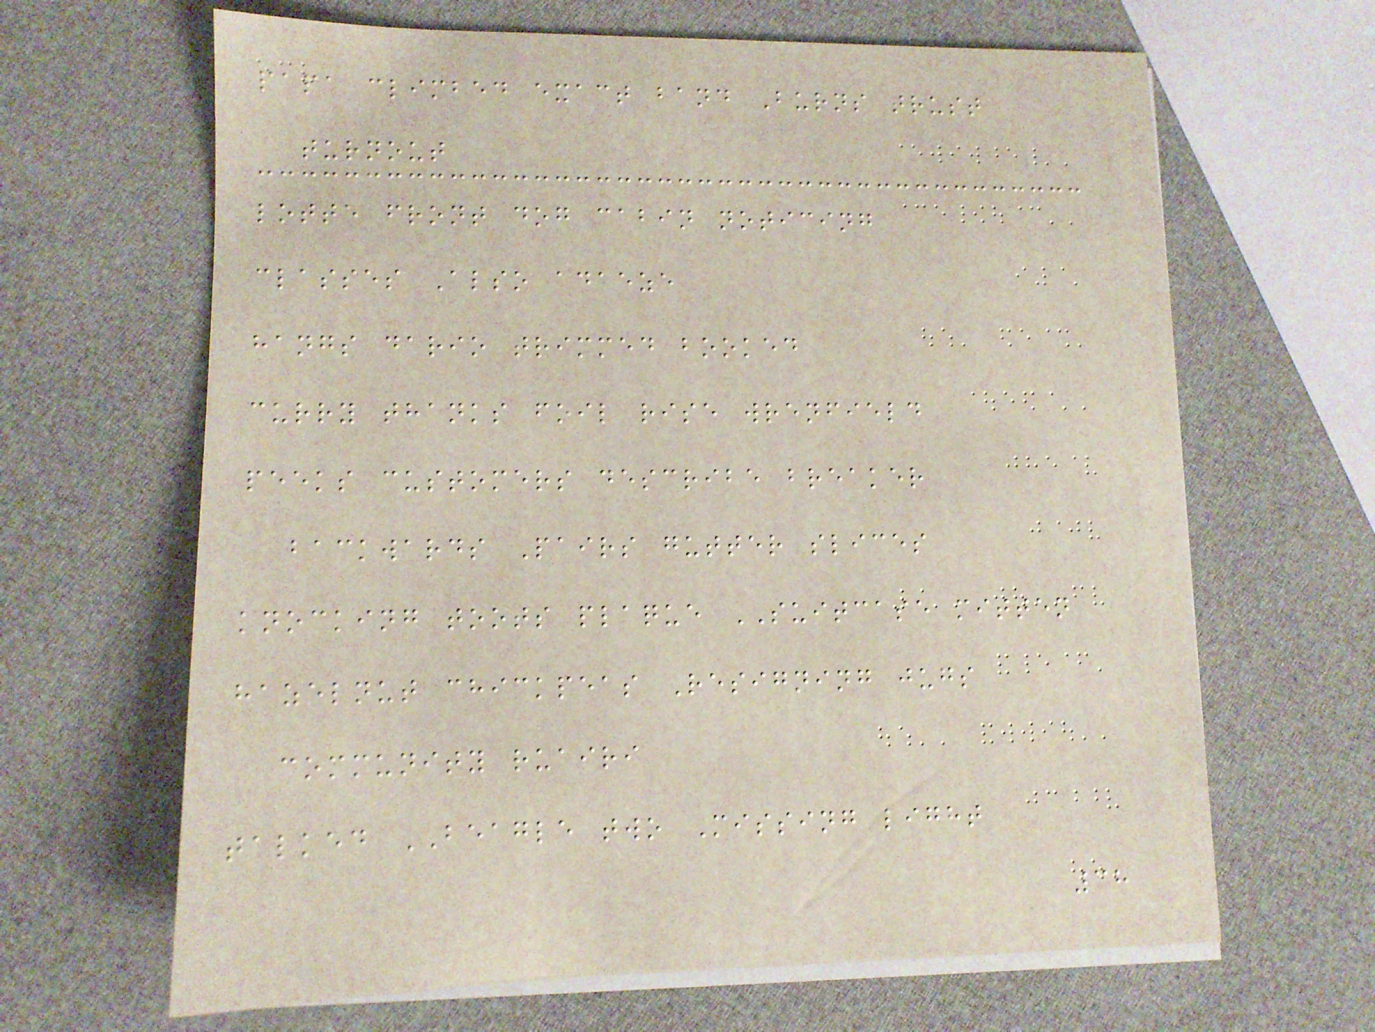papa climbed exact band Burns trust
turnout
lotte front dog cabin noticing
classes Also adaeze
hangs dario trimmed booked
curry thanks foil rise wrenfield
peeks customers describe breaker
backwards Pairs gutter slices
knocking toots plaque SUITCASE mitten
hazelnut chickpeas Resigning jugs
community ruairi
talked BEAGLE two Missing light
38
